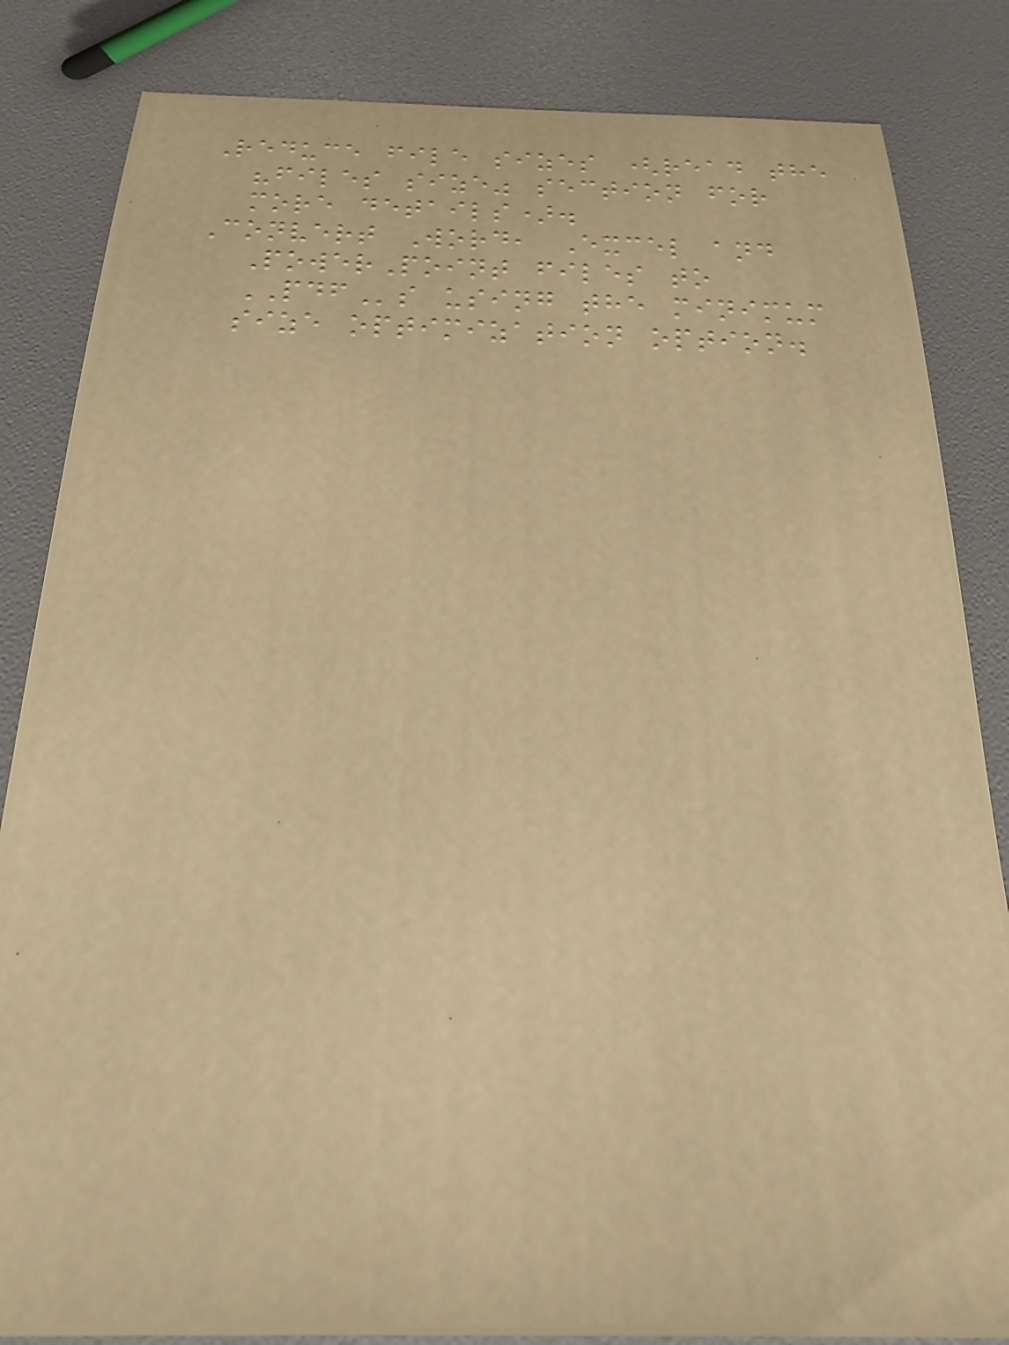Reduce file sizes (read the
"files size" section for
more details).
Convert Word, Excel and
PowerPoint files to
PDFs using the minimum
size optimization option.
